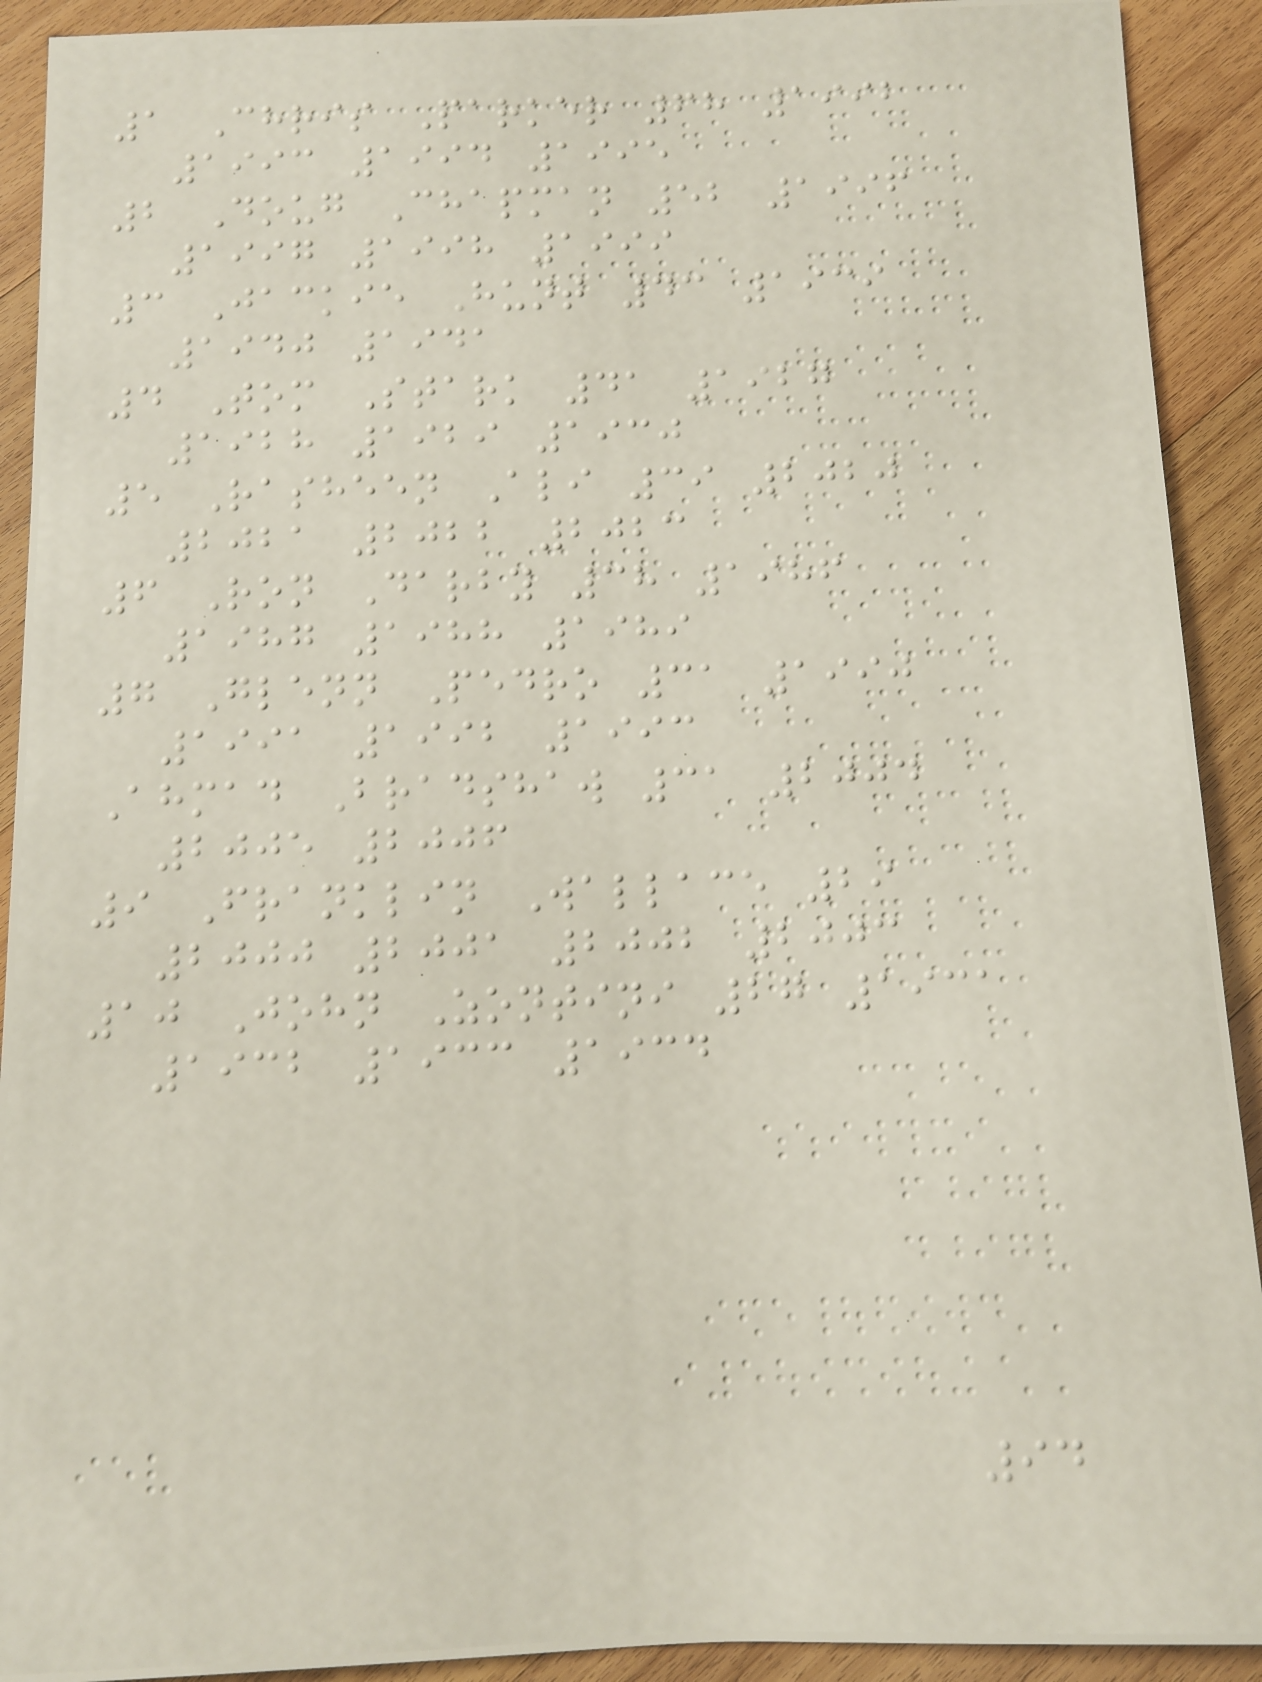1 Chris Parker 68 1992
1993 1994 1995
2 Doug Chapman 52 1996
1997 1998 1999
3 Jackie Hunt 43 1939
1940 1941
4 Tom Stark 41 1927
1928 1929 1930
5 Rasheen Ali 39 2020
2021 2022 2023
6 Ron Darby 38 1986
1987 1988 1989
7 Glenn Pedro 31 1990
1991 1992 1993
Ahmad Bradshaw 31 2004
2005 2006
9 Franklin Wallace 29
2000 2001 2002 2003
10 John Zontini 27 1931
1932 1933 1934
94
